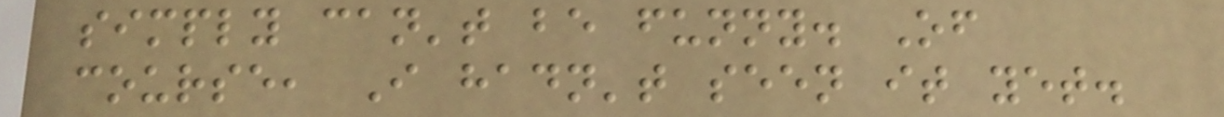simply can't be funny. Of
course, I hadn't seen it yet.
